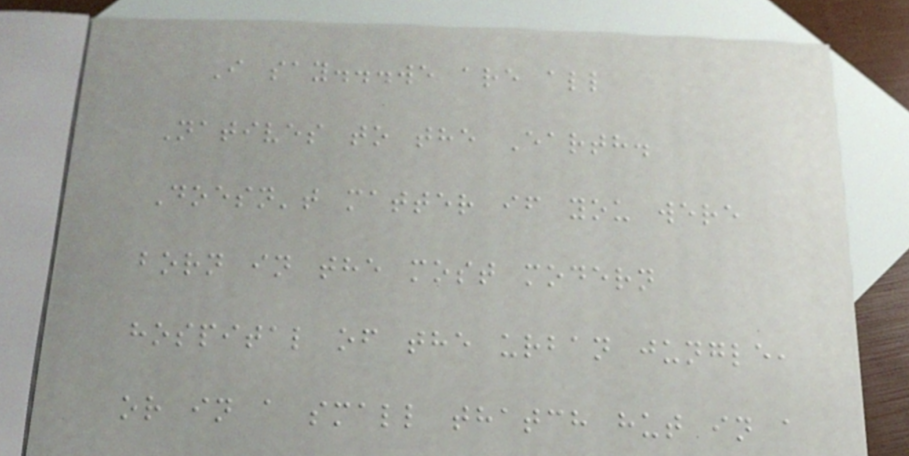I say...we are all
Natives to the Earth.
Doesn't matter if you were
born in the most modern
hospital of the urban jungle,
or in a small thatch hut in a
